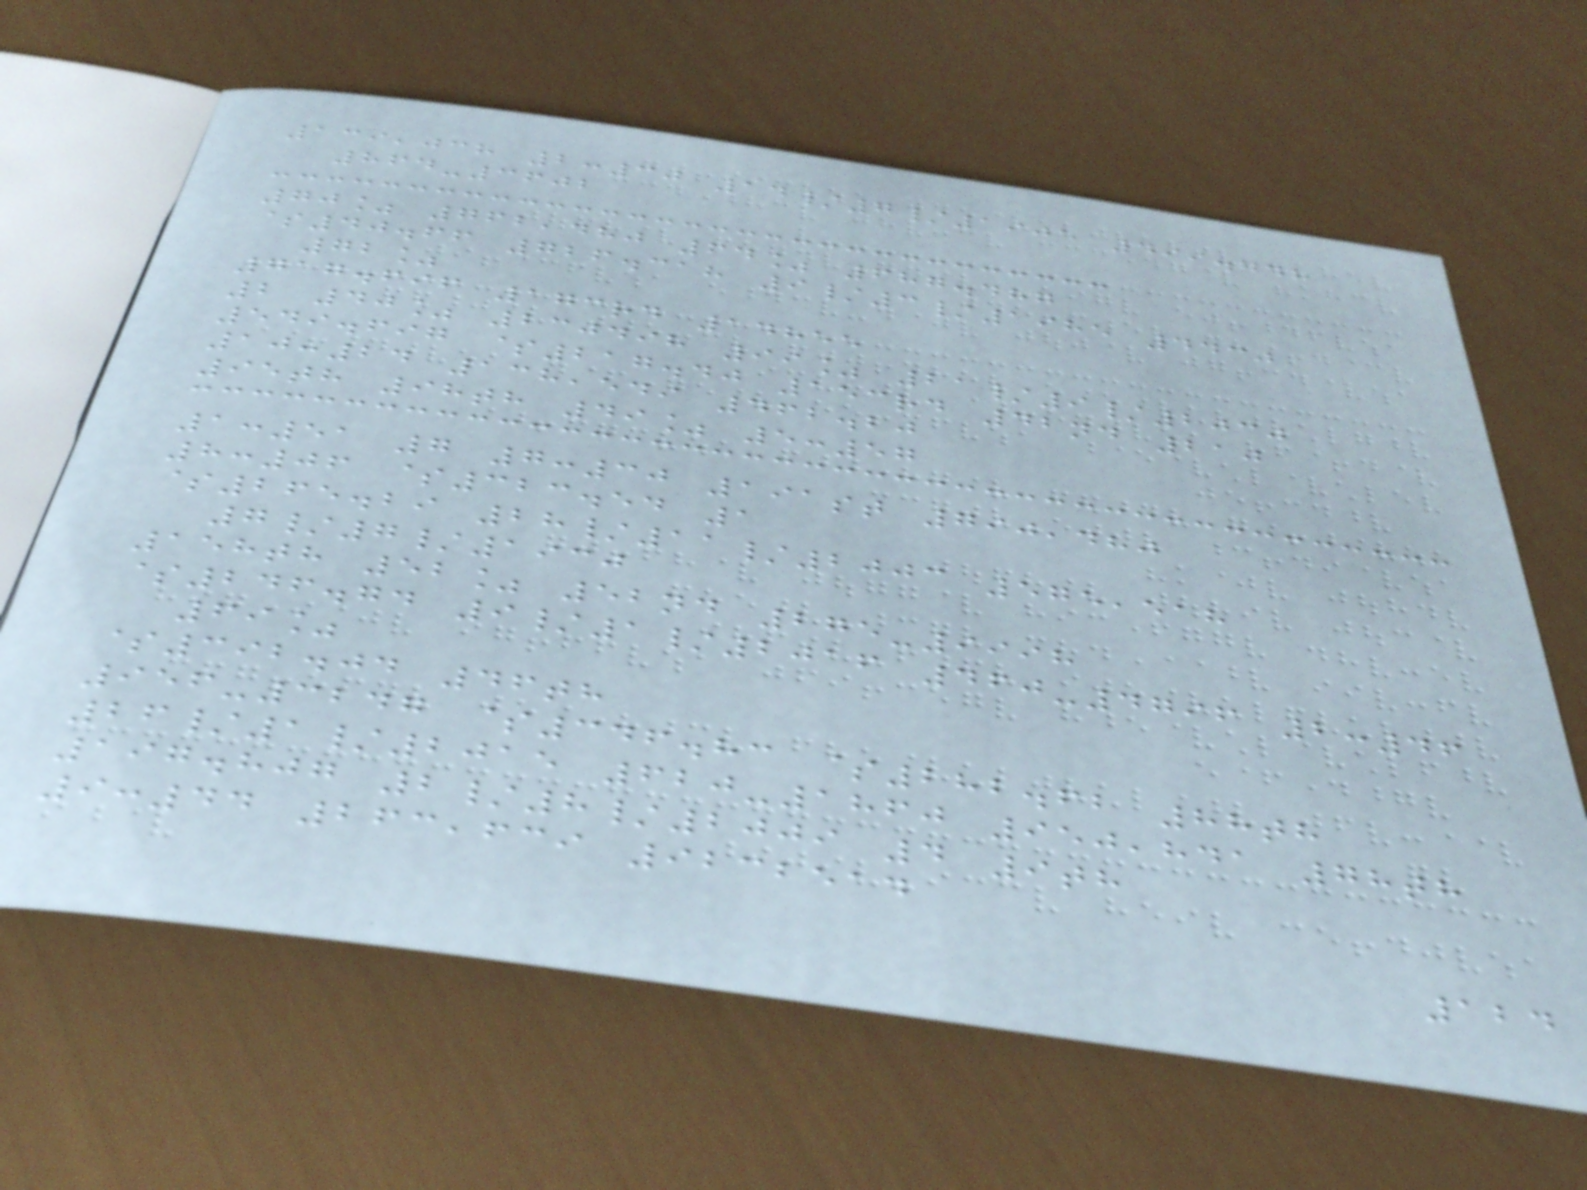139,038 2:30 14/7/1905 499.748
864-3602
70% 762,480 64% 687.487
$40.66 726.318 9/3/1985 4430
72%
717.696 173rd 14855
2 40% 230498 99% 21/9/2030
549.697 $217.40 153rd 42nd 210
10:24 138,549 462.20
95th 98th 49% 5:57
1:51 7 7:30 191st 790,480
8:06 $323.54 1
$265.29 28/11/2003 575,518
7/7/1930
158th 52% 52nd 275-9998
$246.74 9/1/2016 460-4796 2:46
69%
$392.04 46th
956-3247 $346.83 $282.62 88th
26/1/2015 620-1860 950,841 78th
197.807 2/8/2009 4 9th
9:44 263,639 9232514
124
